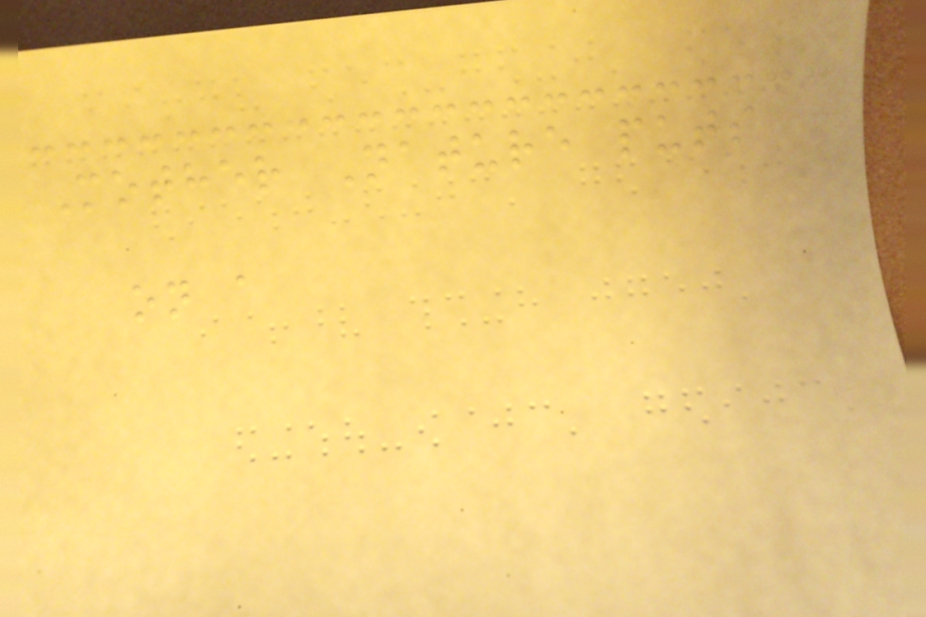Mother Nature puts
on a
